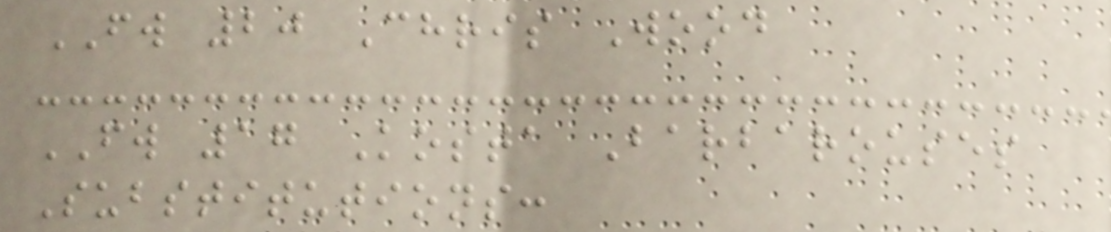FW 20 Chris Wood
FW 17 Kosta Barbarouses
Substitutions:
